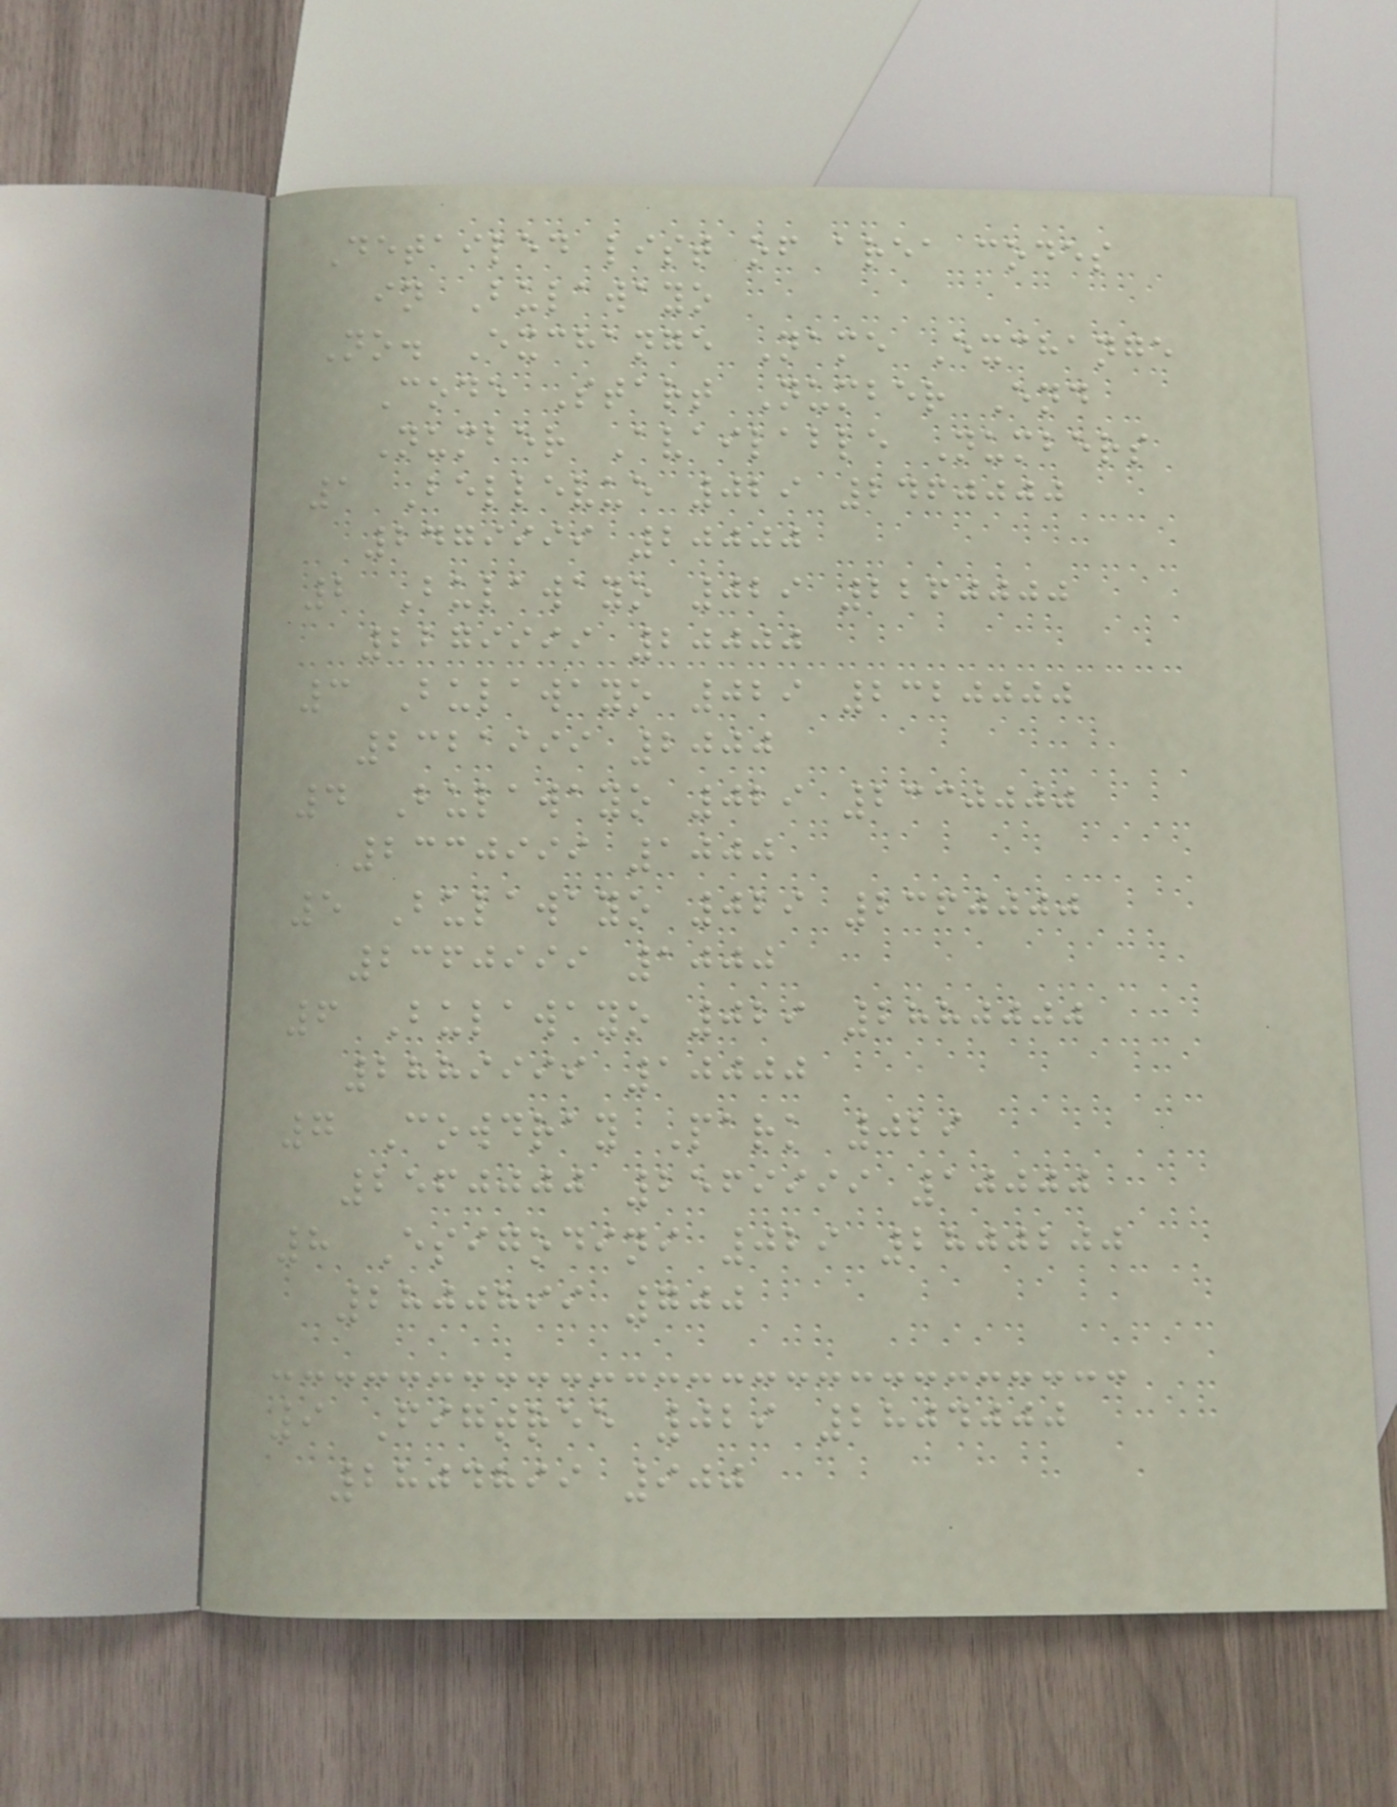Detailed list of area codes
in Bulawayo
No. Exchange Name Exchange
Code Start Number End
Number Available Numbers
1 Bellevue 029 2460000
2479999 20000
2 Bulawayo 029 2260000
2279999 20000
3 Bulawayo 029 2320000
2321999 2000
4 Bulawayo 029 2330000
2330999 1000
5 Bulawayo 029 2360000
2360999 1000
6 Bulawayo 029 2880000
2889999 10000
7 Cowdray Park 029
2560000 2569999 10000
8 Esigodini 029 2800200
2800899 700
9 Figtree 029 2804000
2804899 900
